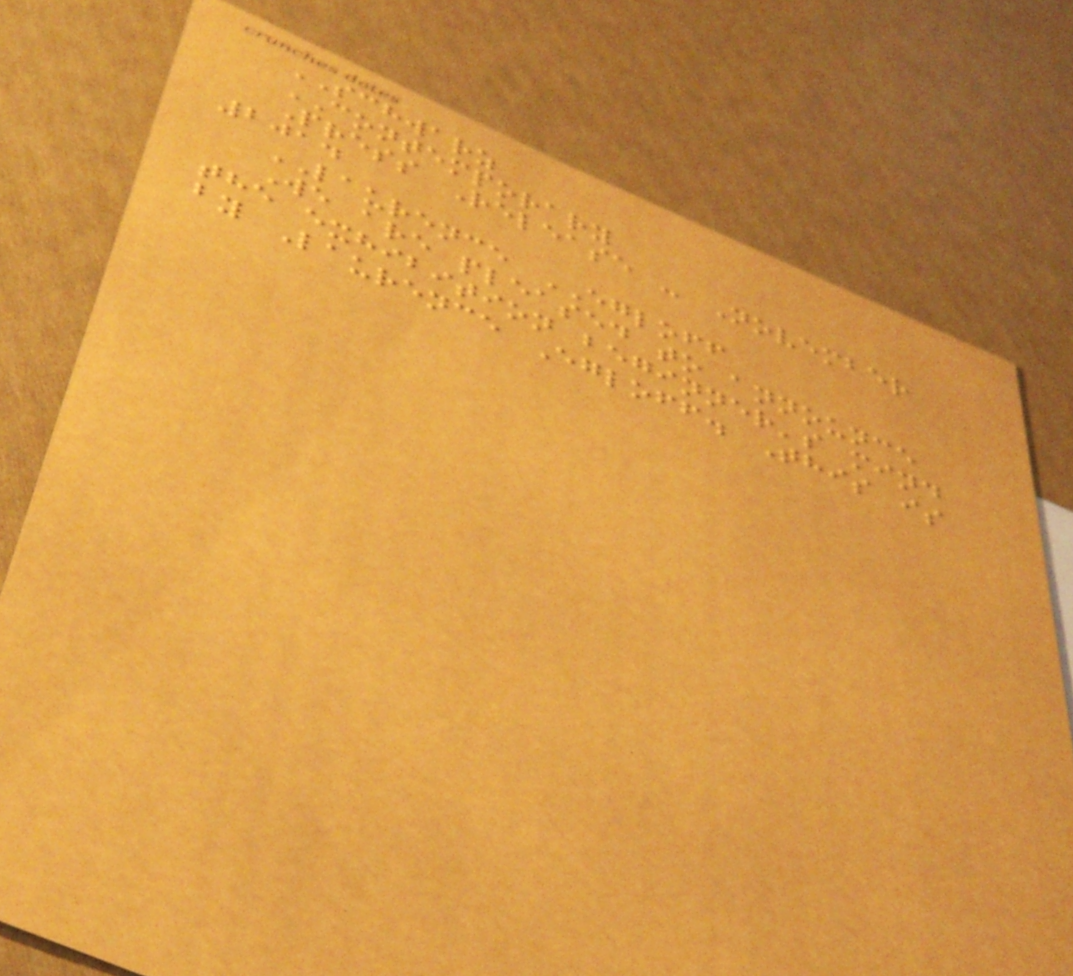SCHWARZ
CONTEMPORARY
Press Release - November
2014
LAURENCE EGLOFF
We are pleased to announce
the exhibition beginner's mind
by Laurence Egloff. This is
